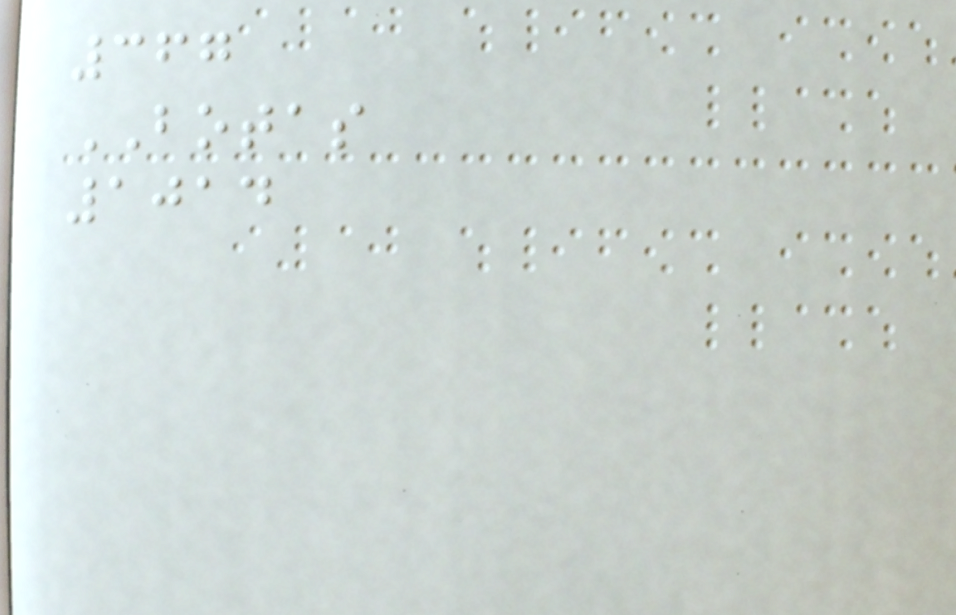367
BOTAS
1014
